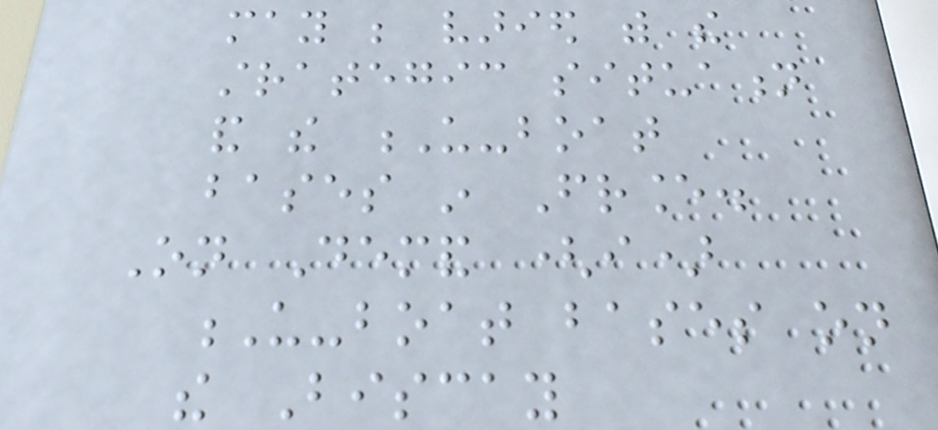may be varied with the
strategic situation
and the U-boat
bases in France.
On Demand (i)
U-boat bases on
the Biscay
